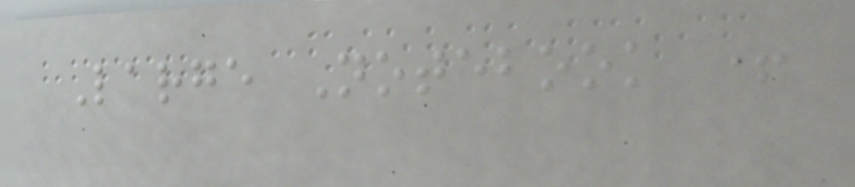Large Notebook +
